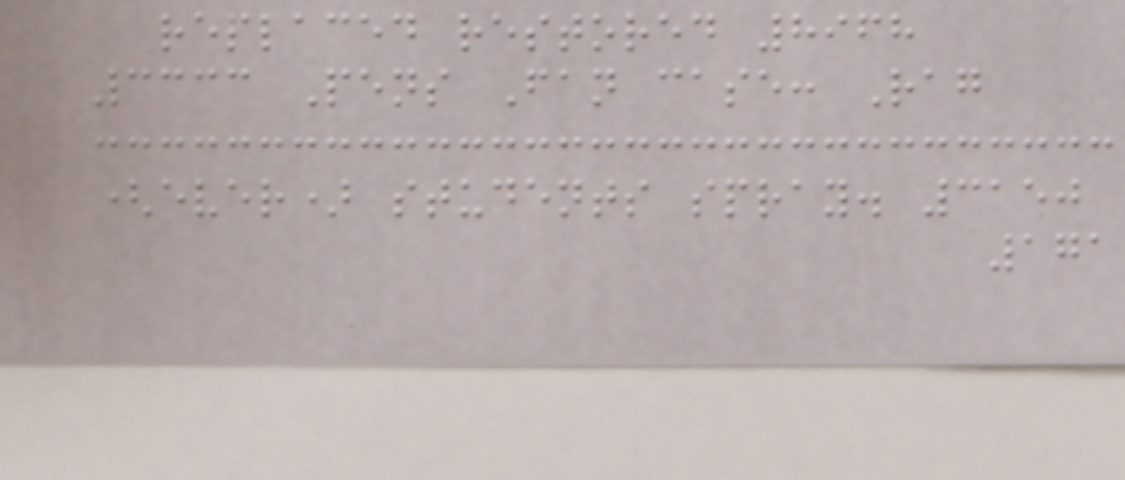replaced restored 8968
3333 Pens Fan case: Rag
(ever) students spray. 3150
171
